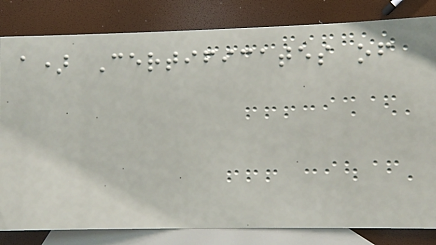a) Certificates of
